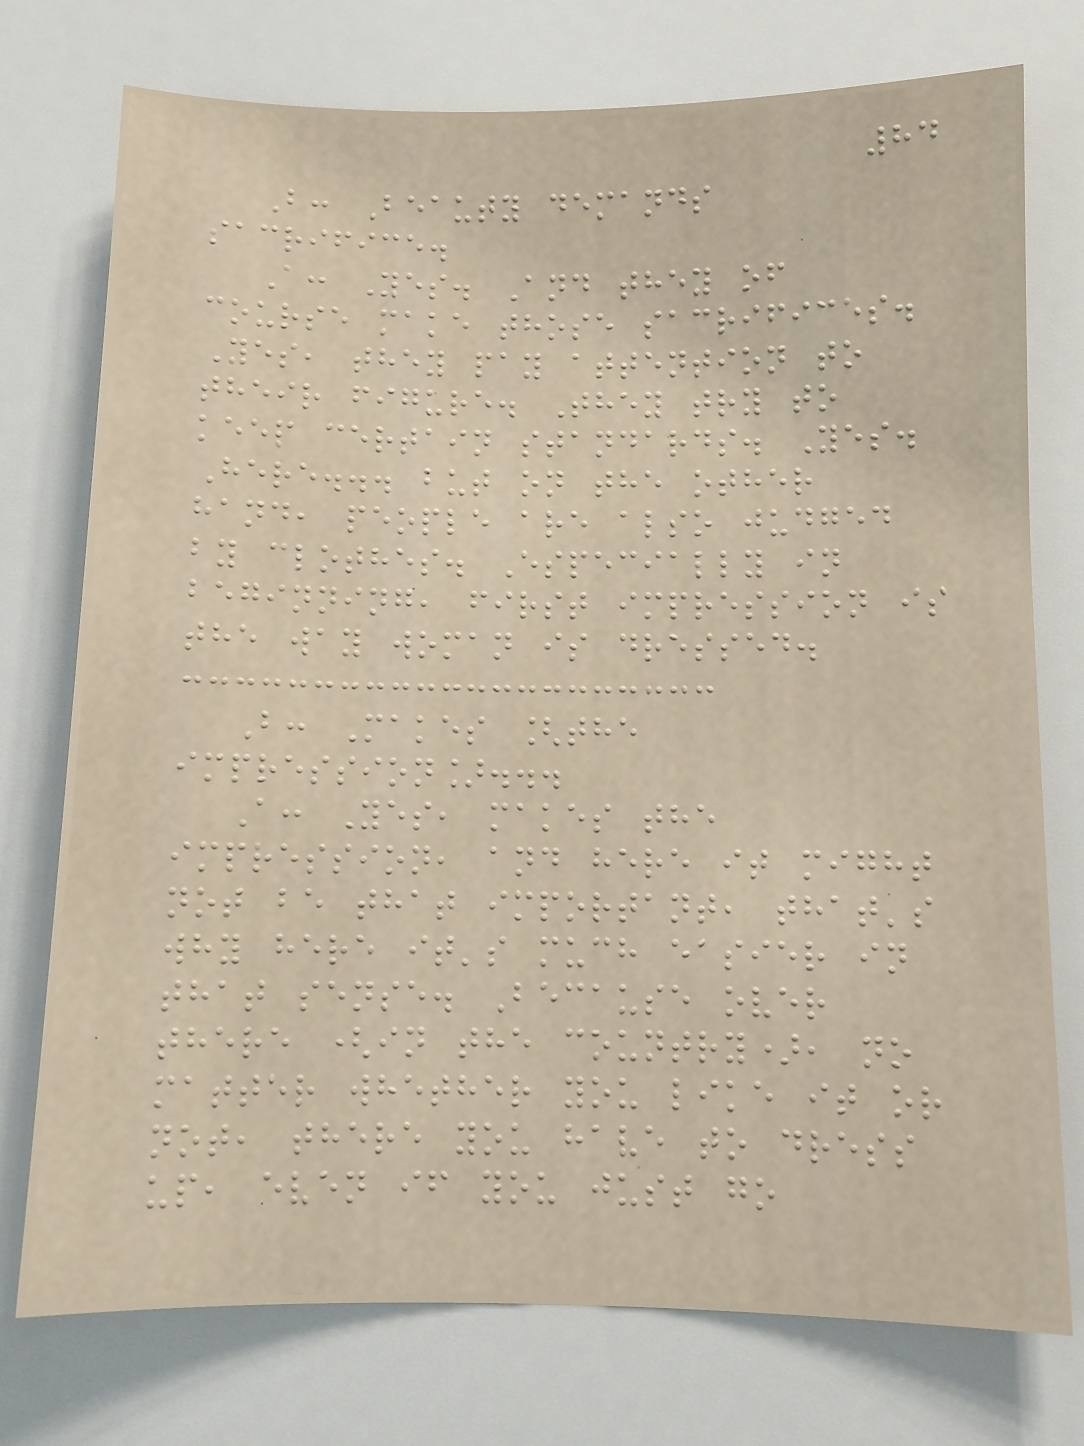84
B: Beauty demands
sacrifice.
A: Yes. And they of
course make those sacrifices.
Yes, they pay attention to
their figure. They try to
keep certain standards. Yes.
Here... but on the other
hand, people are also judged
by clothes. Especially in
beginning, first impression is
the way woman is dressed.
B: Makes [the
impression]...
A: Yes, makes the
impression, and here it might
not be that important, that's
why here it's much easier in
that sense. Because over
there (in the country), no
matter whether you like it or
not, there you have to dress
up, even if you just go
